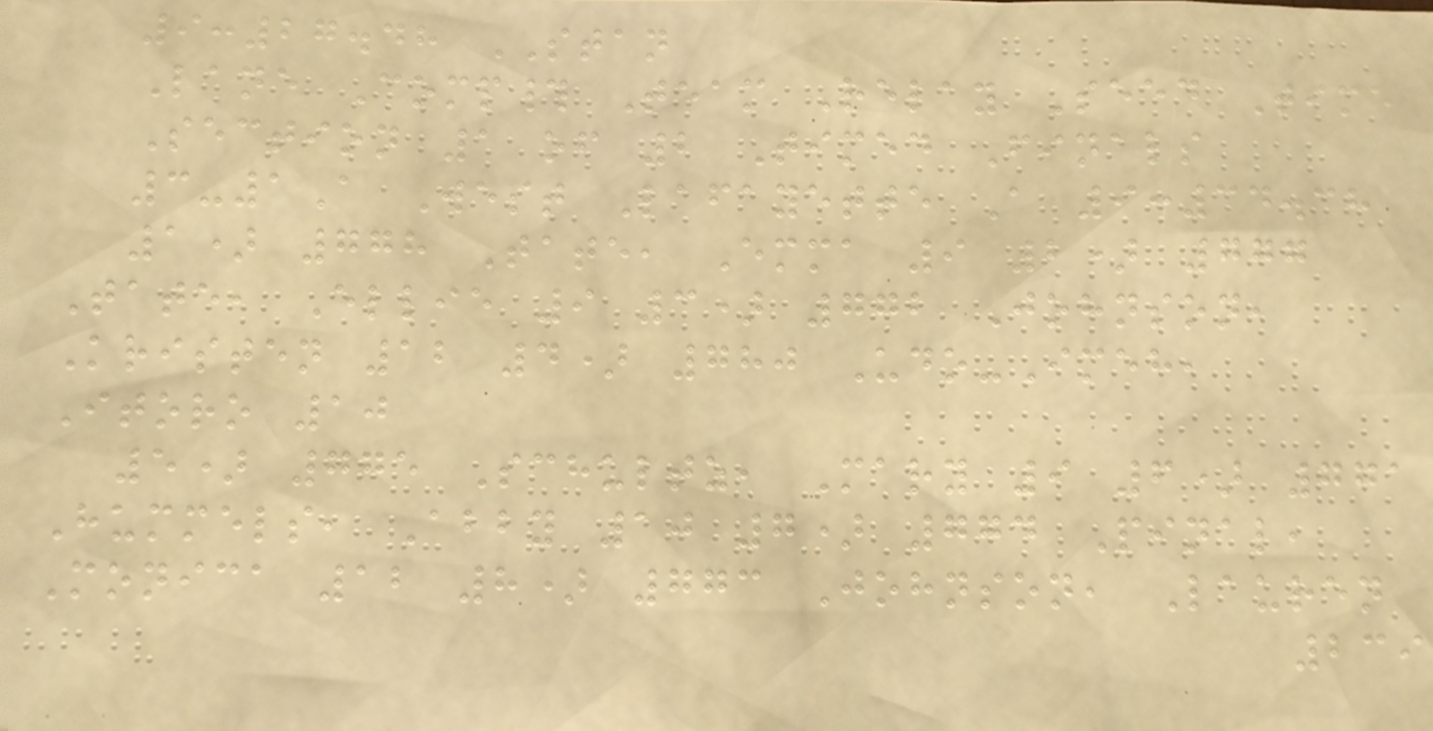9:27.48 STAN
Lane Comp# Team Relay Seed Time
Section 1 of 2 Timed Finals
3-1A West Lafayette A 9:34.38
1) 778 Tate, Emma 9 2) 777
Tate, Ellie 9 3) 772 Johnson,
Kristen 12 4) 780 Udo-Imeh,
Itoro 10
5) 775 Schultz, Mary 9 6) 771
Hummels, Abby 10 7) 774 Pinal,
Monica 12 8) 773 Johnson, Lauren
239
